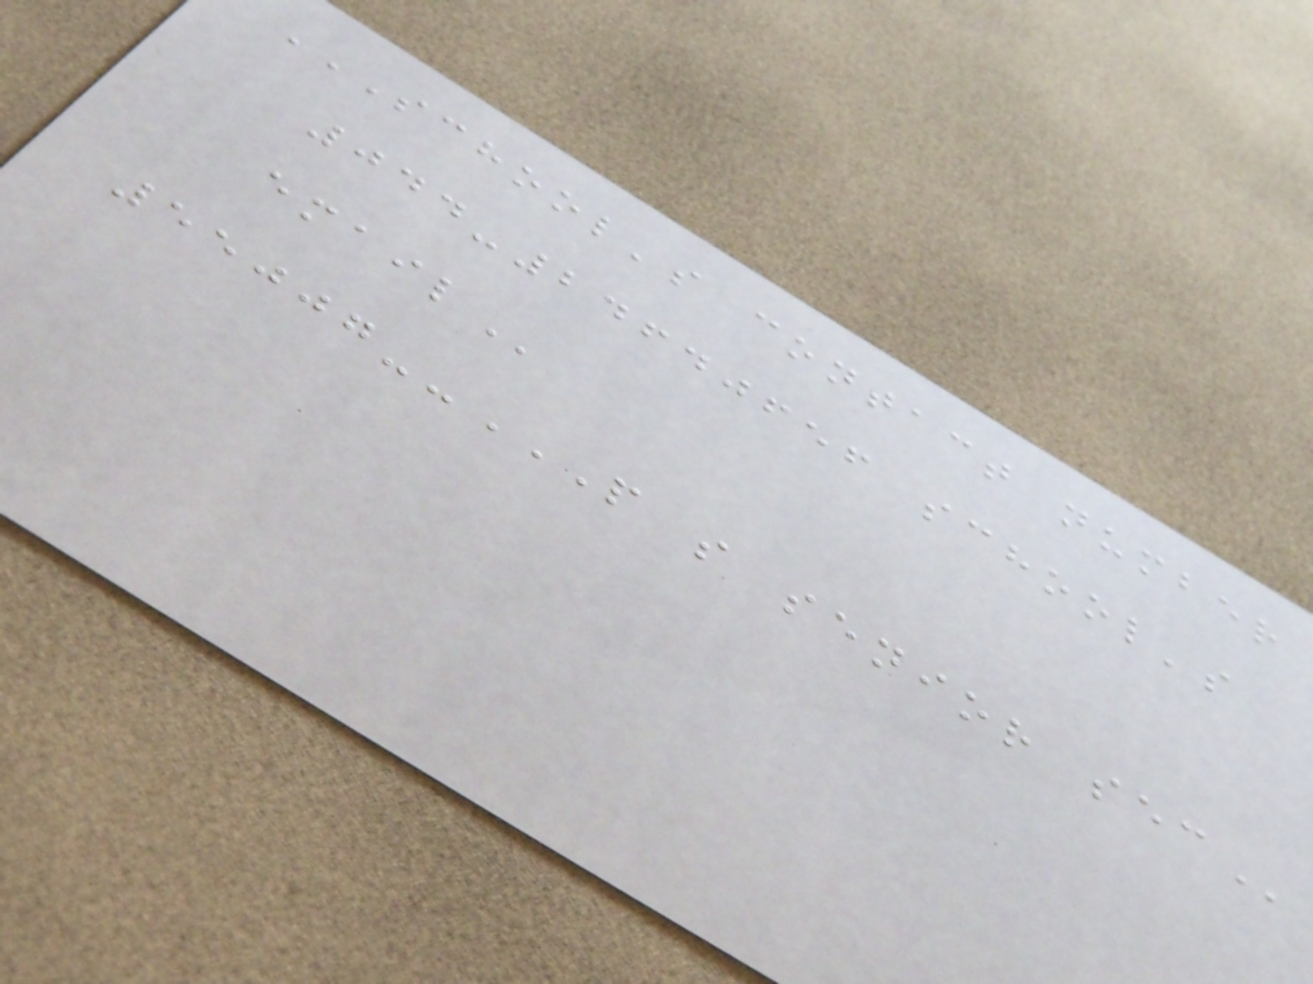SCHOOL'S CONTACT NUMBER
044-24640656 SCHOOL'S
EMAIL
55007--P S SENIOR SEC
